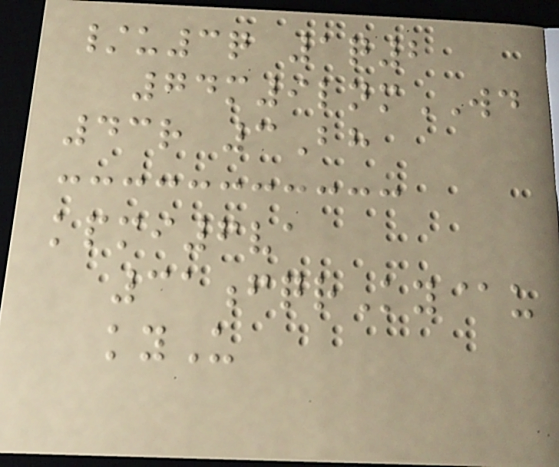/u3q 1q2
74m9lnmWD
43r 3Bh
kpmi6va
31fqrKy@u
kyU
